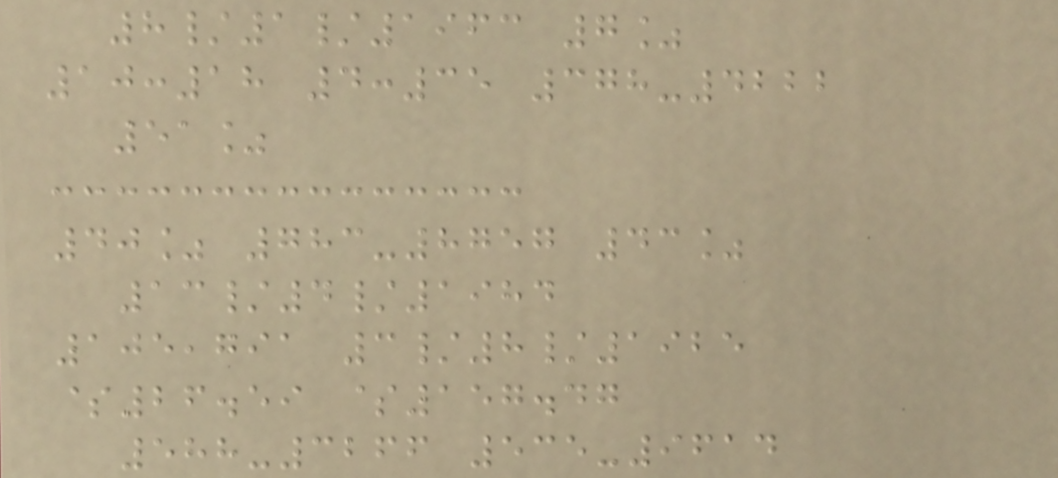8/1/1963 7%
10:18 4:35 378-4222
51%
40% 783-8757 43%
13/4/1984
105,791 3/8/1925
$26.59 $157.47
588-3266 535-9614
